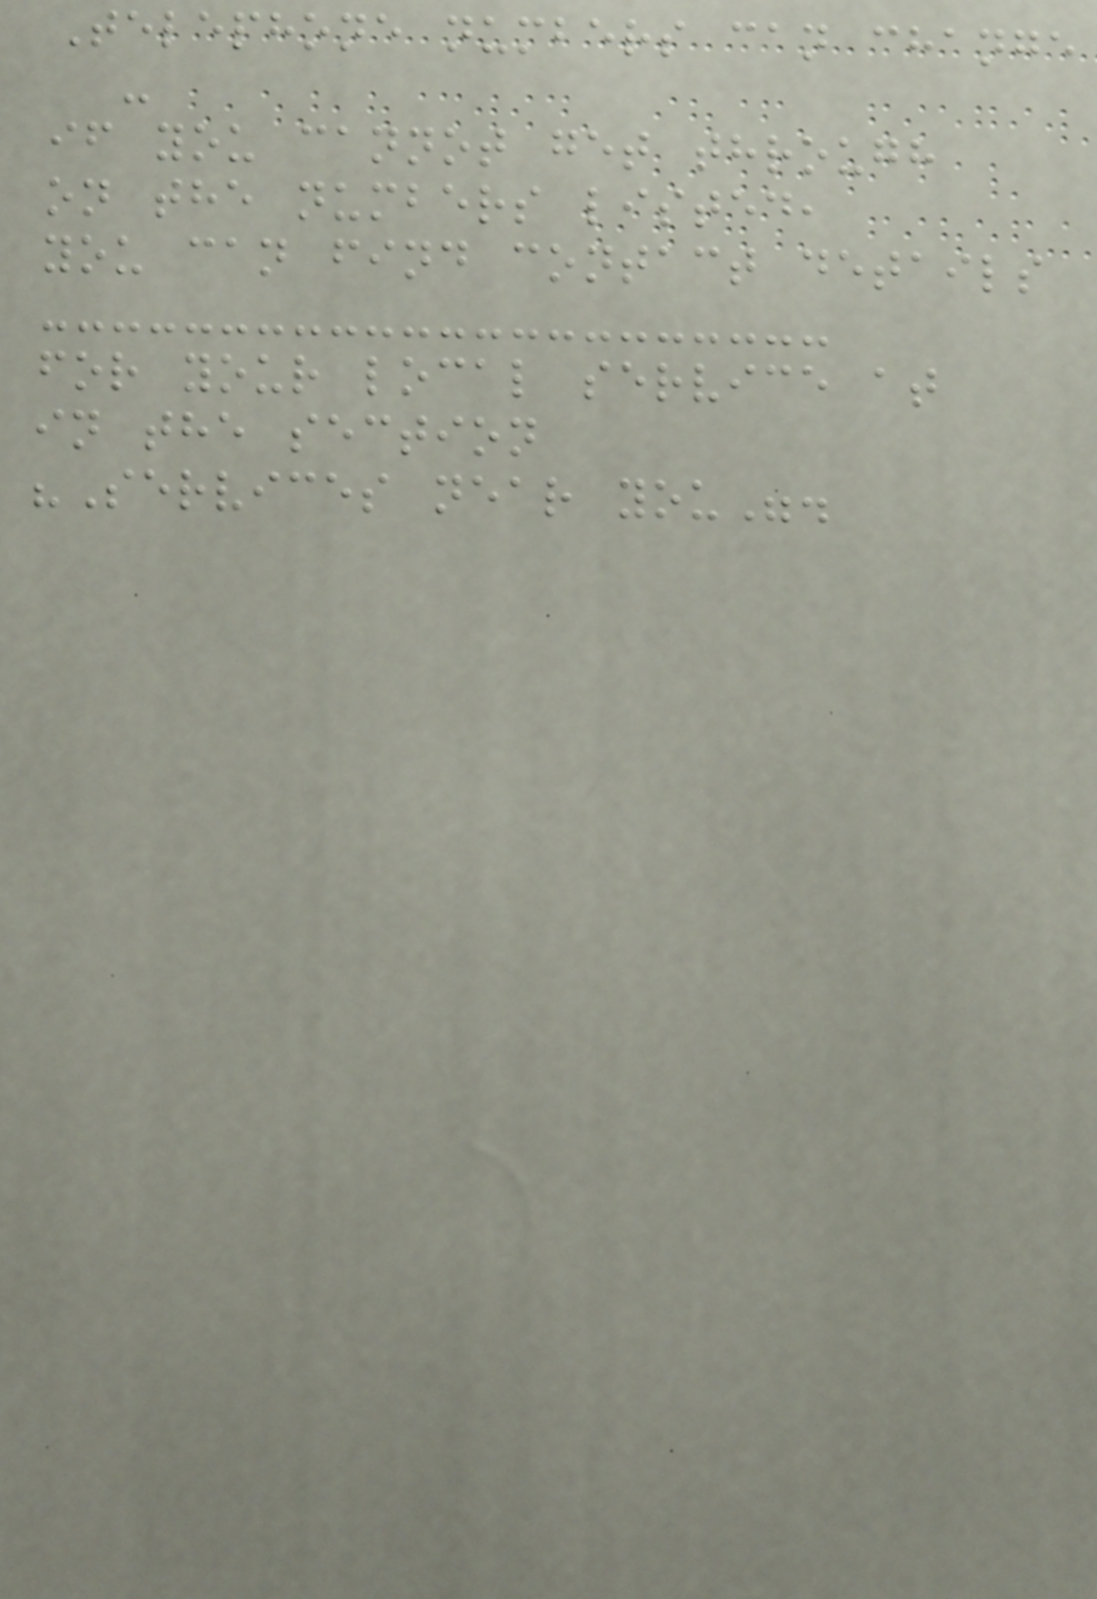Telephone numbers can change
-
if you cannot get through
on the numbers listed,
you can find contact details
for your local service at
in the section
"Services near you".
